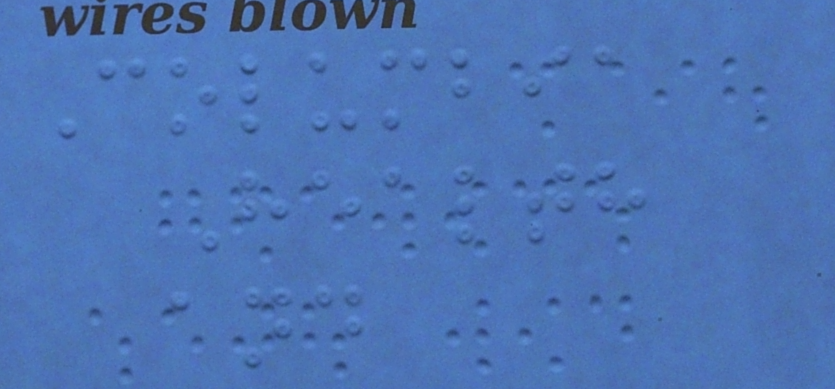Columbia
Health
and
